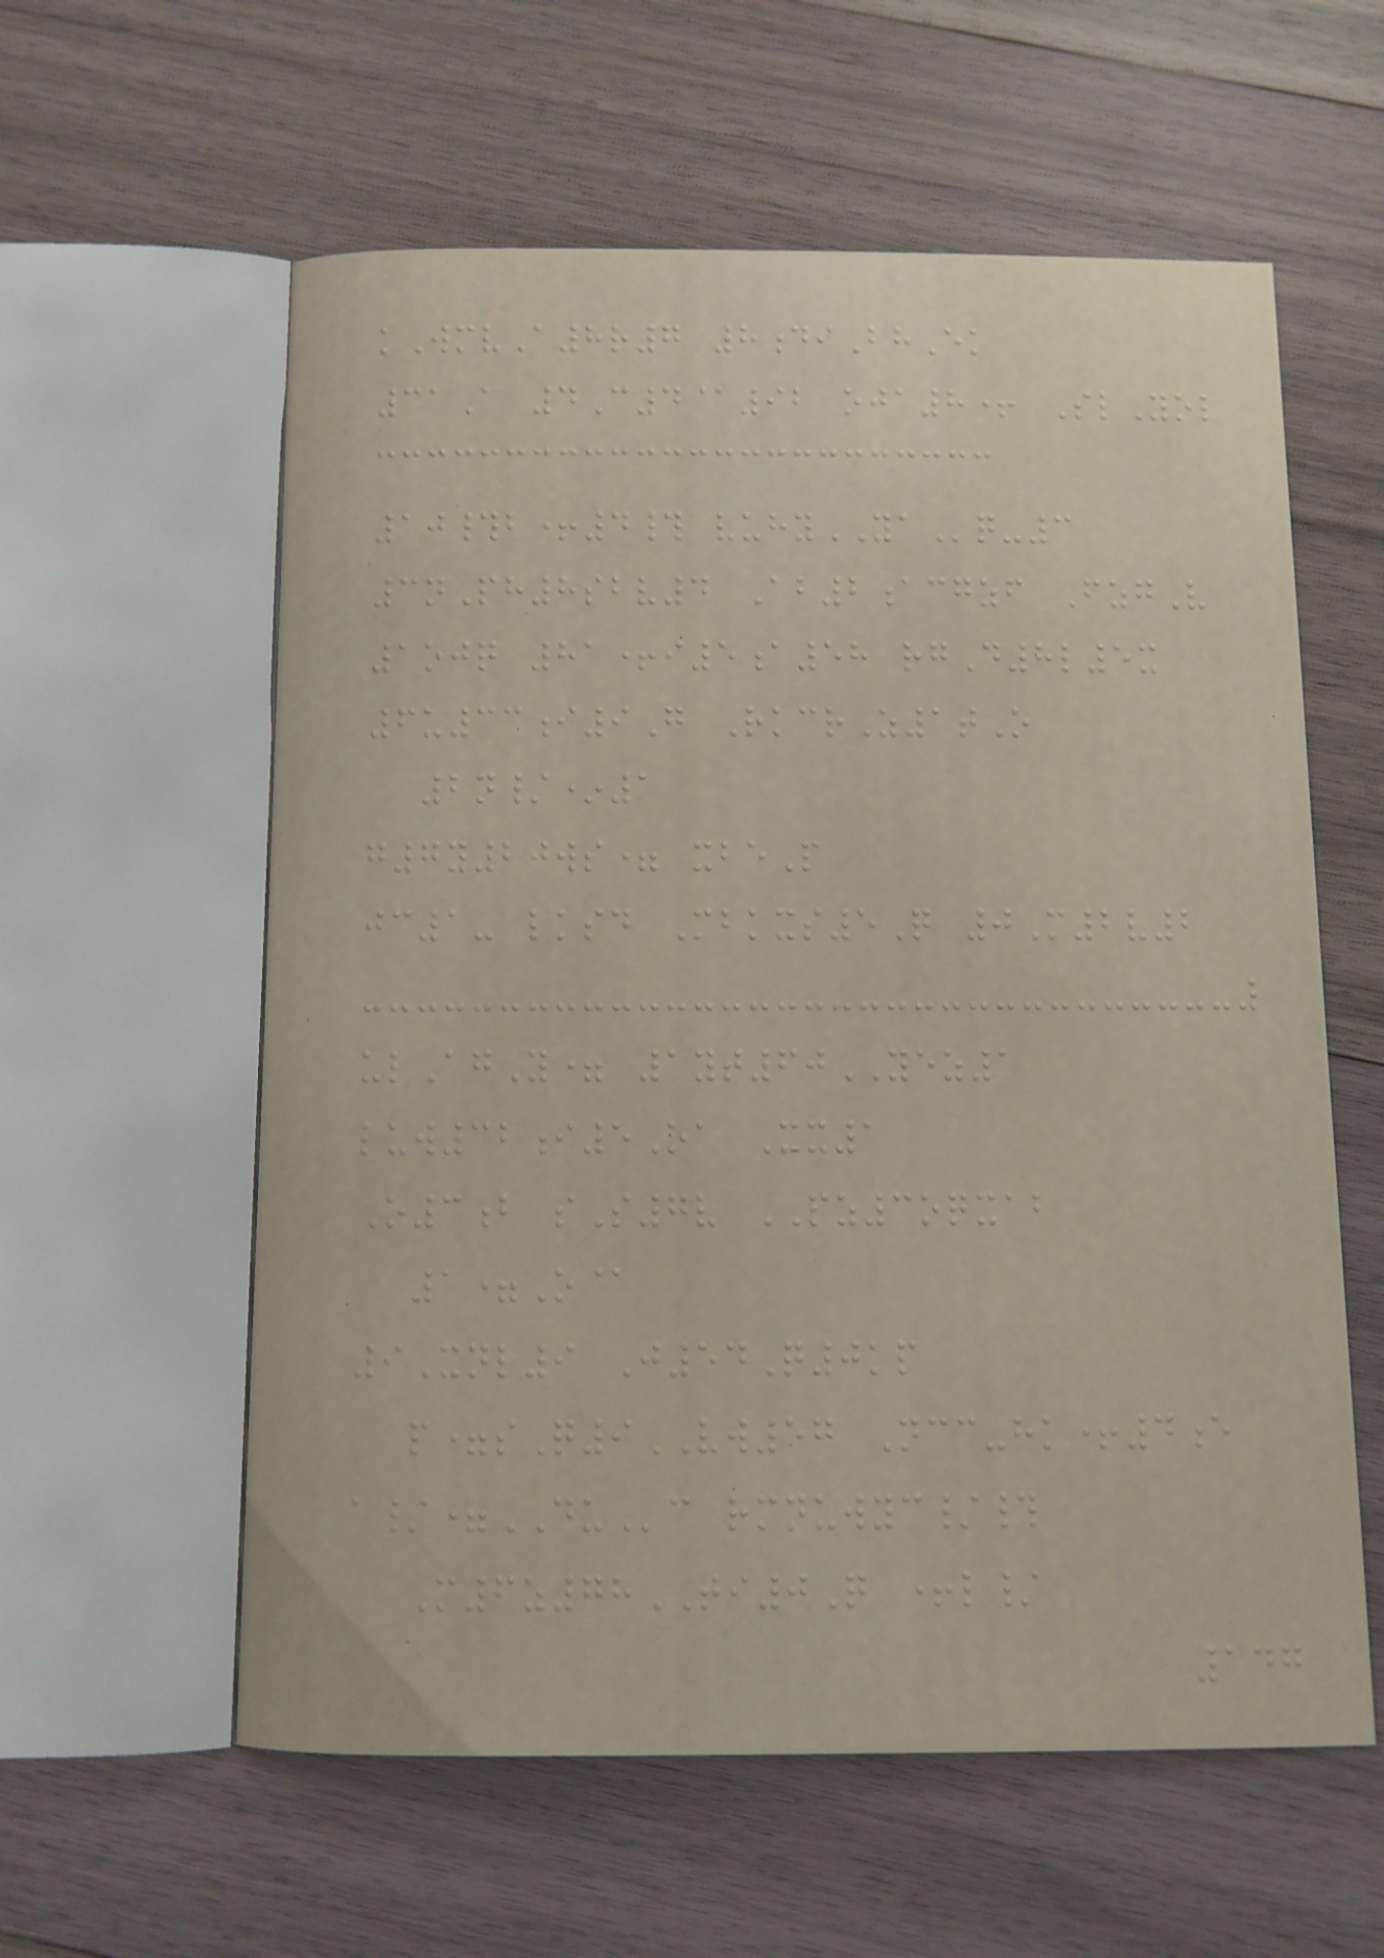kWmvA8r7 8diBhEk
31A 4C4@92 oja8+ SlYol
10#b+4# vuhyYAq-3
3nPh8sbv4 Ab2acgzf FzgV
1ojq 81+i5a58 rgD8l5x
6u33i9G RkcrZ1tO
2n/*1
g7y20ws= xbeP
jc1- lksd Mbkxs5Q 0M2v2
ulAgY= 1yt60YEZ1
luw32i5Oa Xx1
O3b sS7v PZ3oqxab
1=O@
9Xnl9 J54Q0kp
p=sQ9VW57 Ncc-hk+4e
a/=DUc rmnuwyc/#
M6z78TI0Q +l/
147
